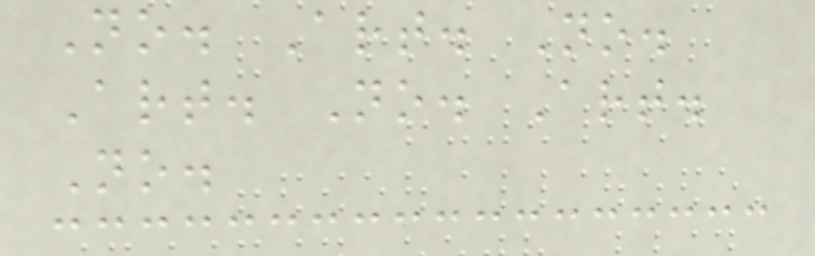No. Art. No.
Art. No. Art.
No.
